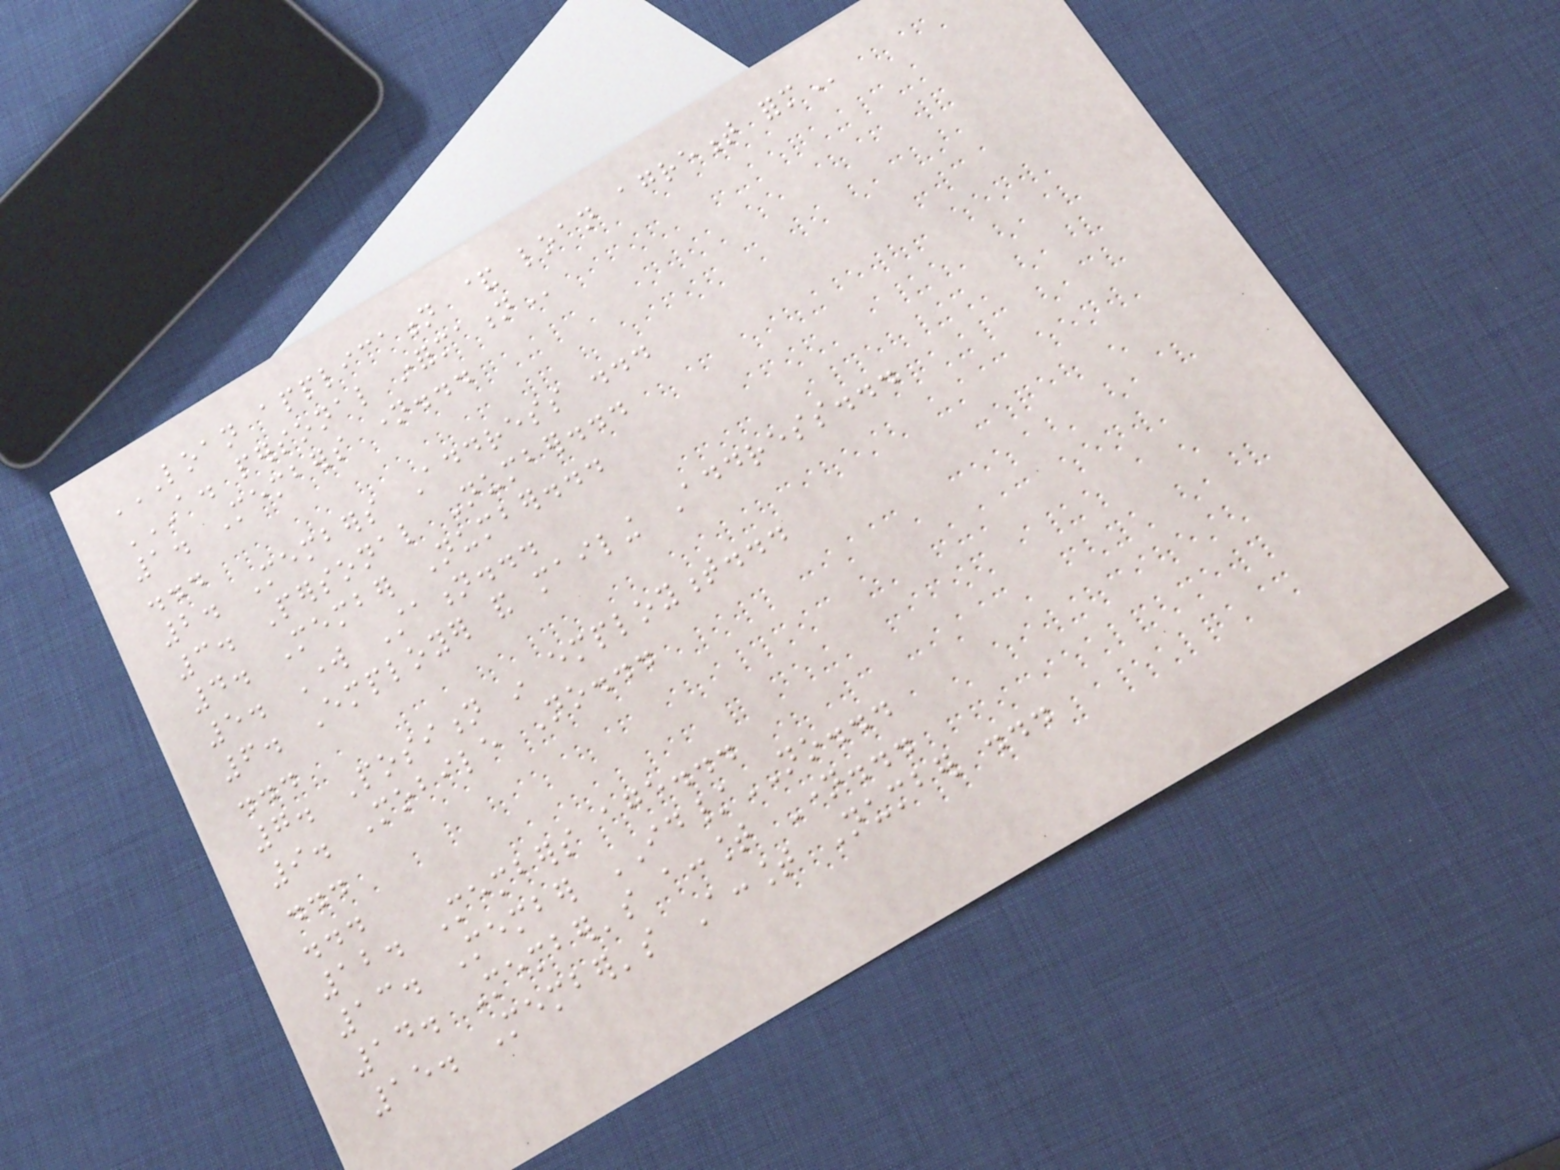LOAN APPLICATION & LOAN AGREMENT FORM
A. PERSONAL INFORMATION
1. Members name...
...
2. Members Address ...
3. Personal Number...
4. Member Number...
5. Work Station...
6. Employer and mailing Address...
...
7. Position in employment...
9. Mobile No...
...
...
12. Members age...
13. Member ID/NO...
14. Member's account Name...
15. Member's Account Number ...
